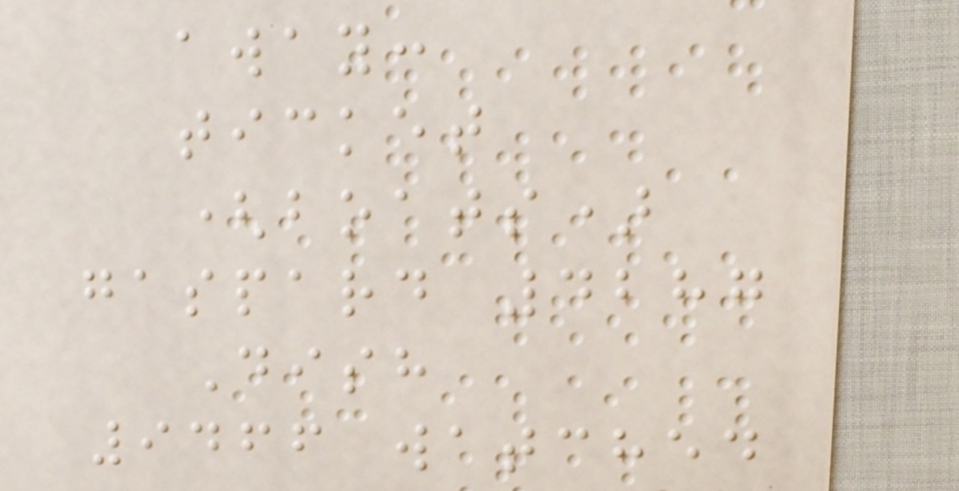away:
ticket
(boats)
gaspard 4287
Dish
9466 watched
